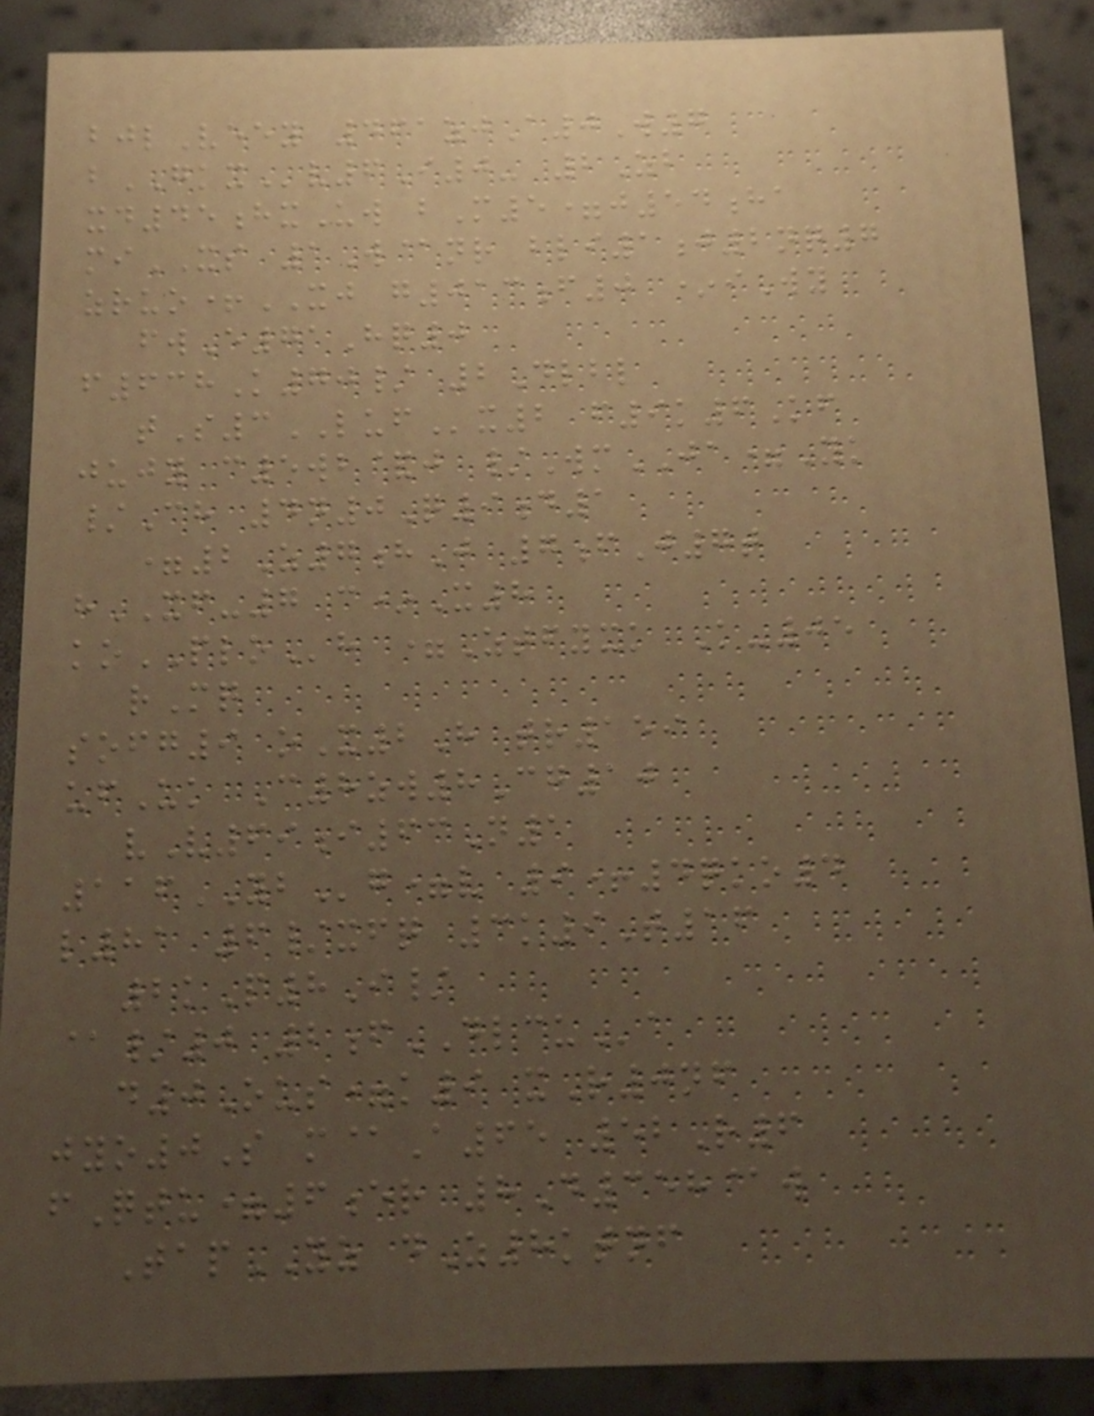bjlVeey 461zjA0W7
bGKXv6I0- 2Zb
xd45hxUw bM5=j54ha
miXS 1W@nr bli1j2nq7
zruo+XJ g013f0 *iWy
fwE71Hq0
f638K70/ 2Dlbl
tS3LUFx2 f9k6Kf
jujy c5wb&j /WmJA=Yk
/Ch 4n0Q9d1
=2Z7hJ 7fJ7t
hXF-7 c*X8
koPLOh =Ztfyxk K-05
rMq
sofg9 oX2H tr159
ufUk C8zw8Cg10
vV69i63N1
116YBg=v 9+4qko4
l81 6/xfq 3k9T16
2kP8I/
@/0 2fDLCUa
d0Ous=k9 xR0nf
jyo0S m@A65 52R6
fQtu=6er 8D358@w
TapYZ dZ8ktnf
